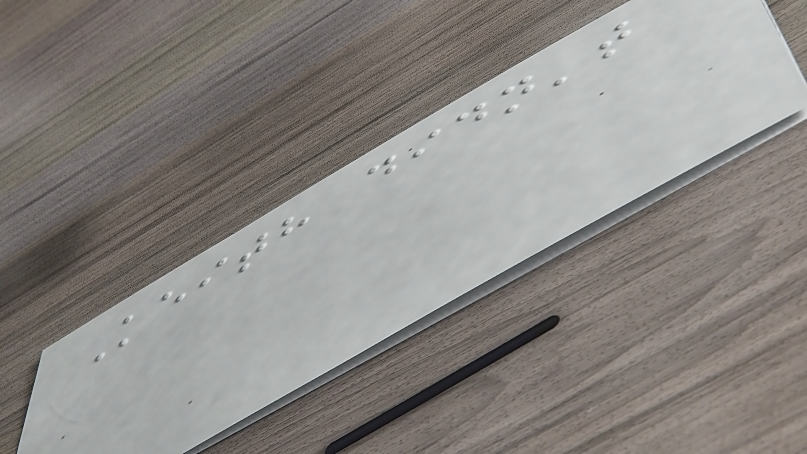Keith didn't
